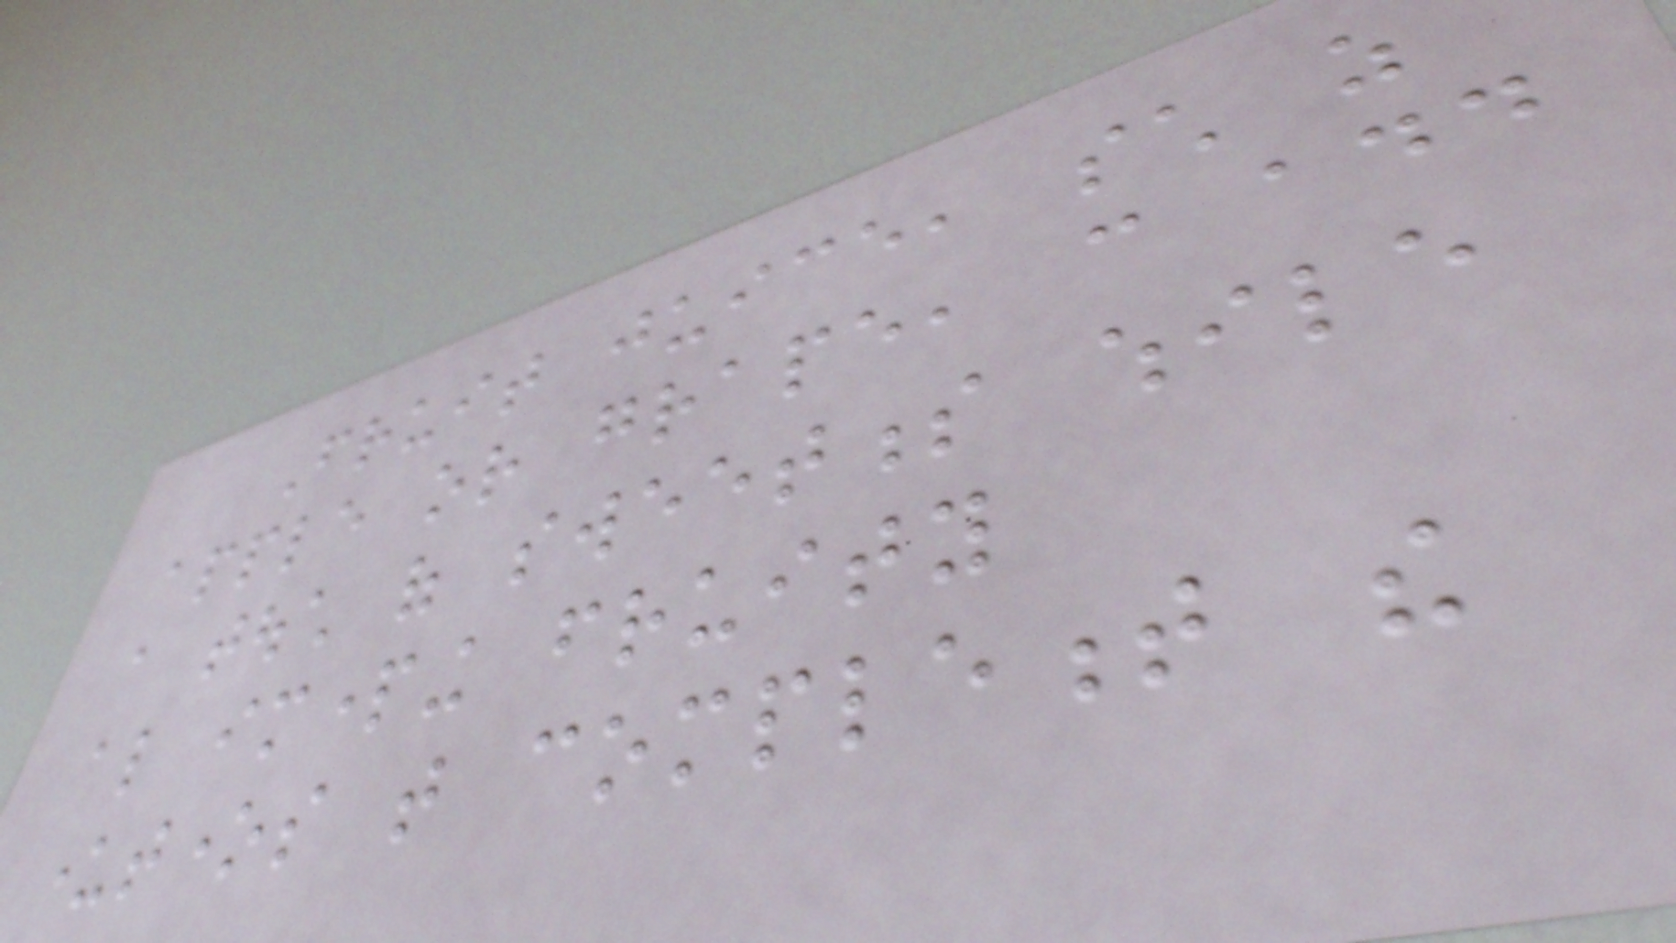Fruit juice, such as
apple or grape, can add
a touch of sweetness while
also imparting fruity
undertones that complement the
